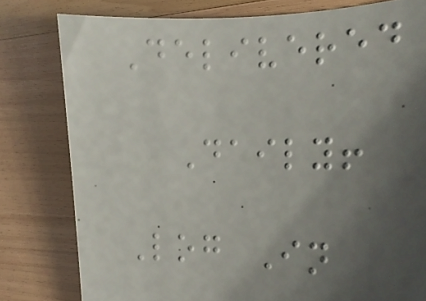Delivered
Daily!
Log In
